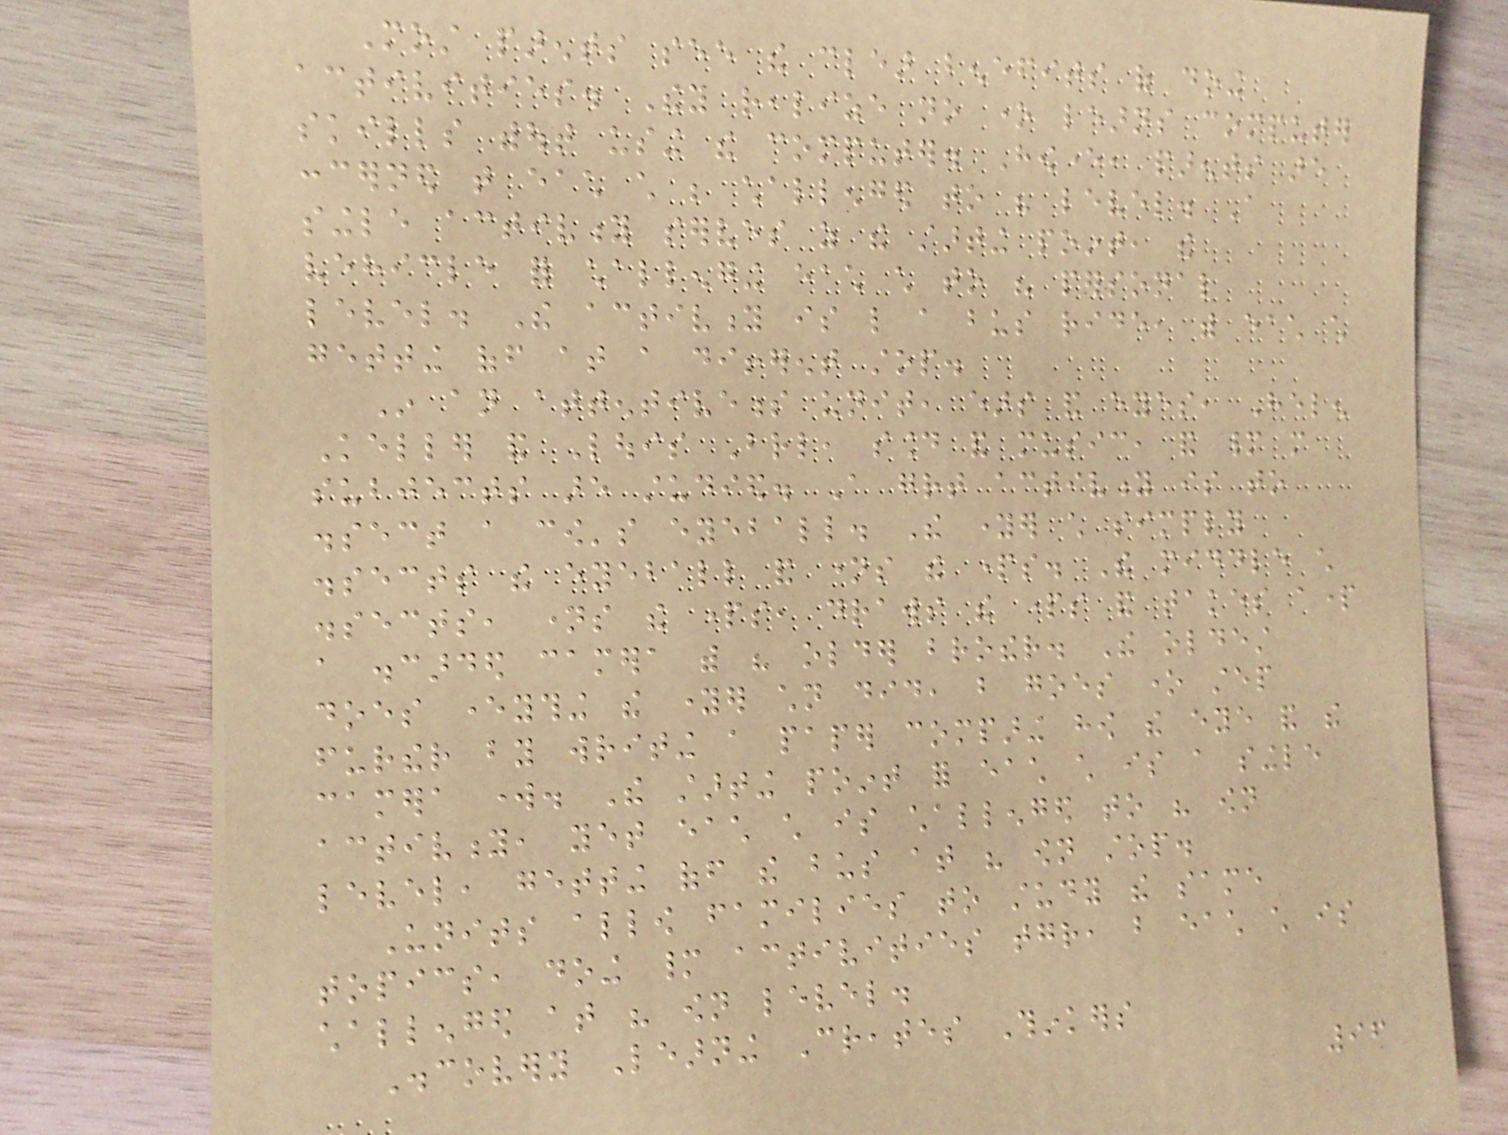Most parents see the clear benefits of doing
activities. They realize no one learns computer
skills without using the computer. However, parents are
concerned that each child be challenged to his level. A
single activity serves as the starting point, the
vehicle for challenging each child to his personal
level. The activity is like a bus ride, with each child
getting off at a different stop.
In an attentiveness unit, ears and eyes, Helen
Keller and Louis Braille, sound and music, and many more
subjects are studied. A great activity is to
dissect a cow's eyeball. The younger child simply
dissects the eyeball and names the parts. The middle child
dissects, names the parts, draws the parts and takes apart
a discarded camera with his older brother. The oldest
does everything the younger children did, but goes one step
further by writing a paper comparing how the eye and the
camera work. The starting point for each child is a single
activity, yet each child is challenged to his own
level, getting off the bus at his own stop.
Units allow families to study the same
topics, doing many activities together, but each child is
challenged at his own level.
Discovery Learning Creates Thinkers
96
